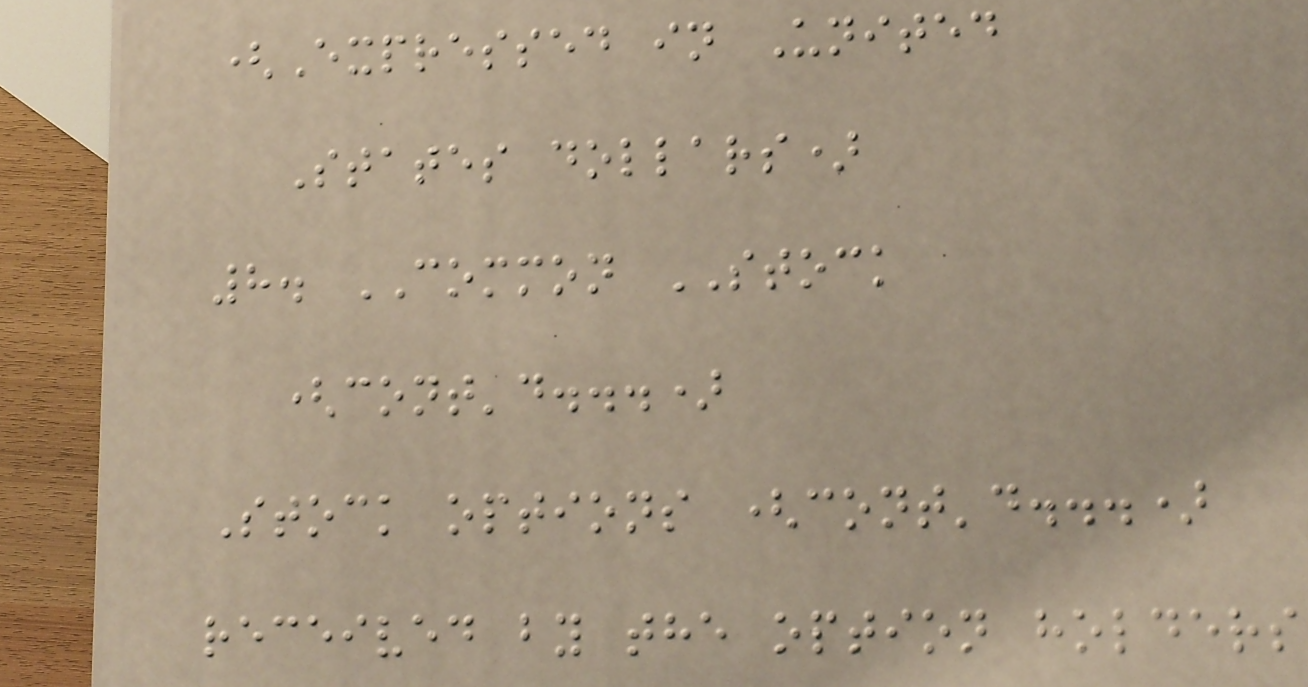(Expressed in United
States dollars)
8. COMMON STOCK
(cont'd...)
Stock options (cont'd...)
received by the option holders
